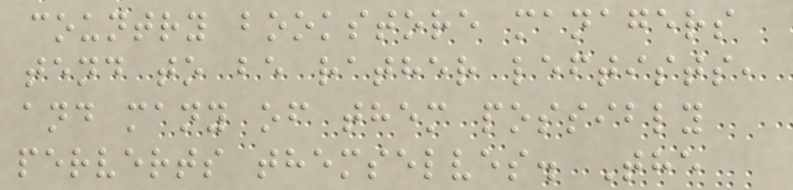country bookstore managers
tend to be rather leftists,
and many of them possibly
perverts themselves. The
